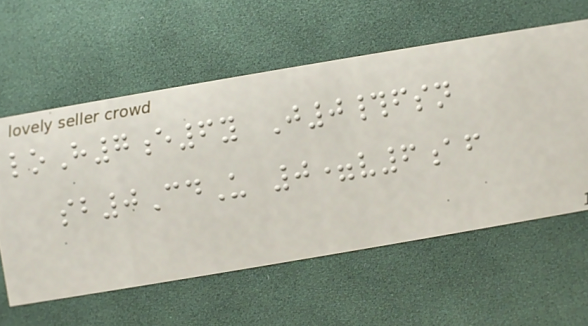loH7e6y J0#fsn
sb0CdU 0=v6af
